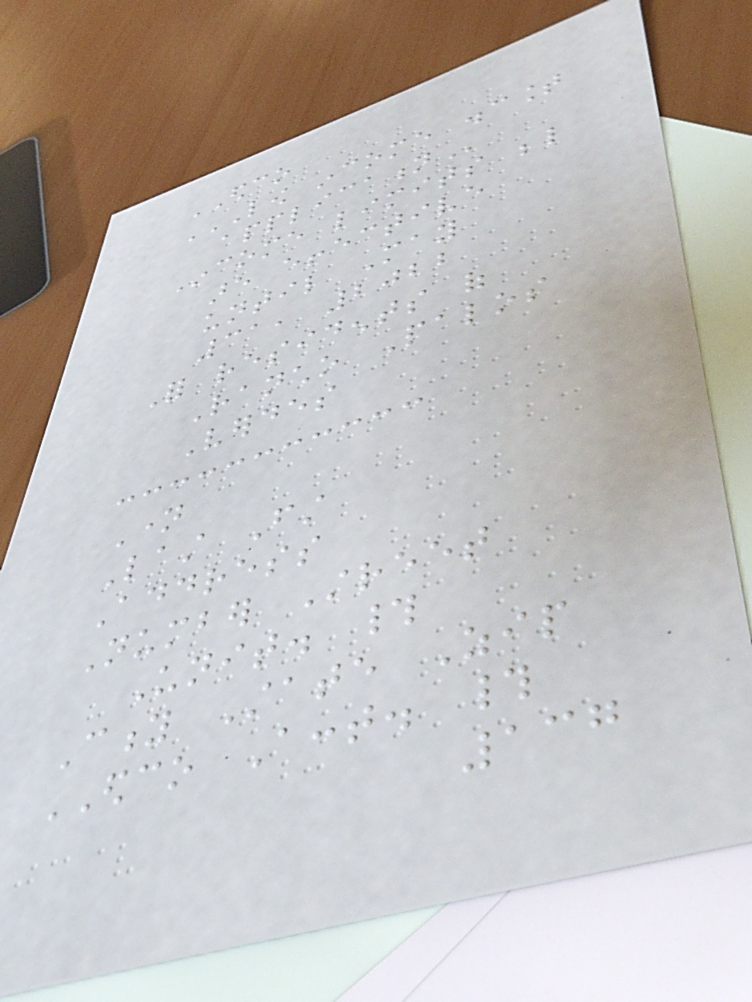EDCO
LOW INCOME DISCOUNT
APPLICATION
Income limits below
are effective
until May
31, 2022
For residents of
Rancho Palos
Verdes
Name
Last First
Address
Number Street
Unit. #
City State Zip
EDCO Acct. #
137
